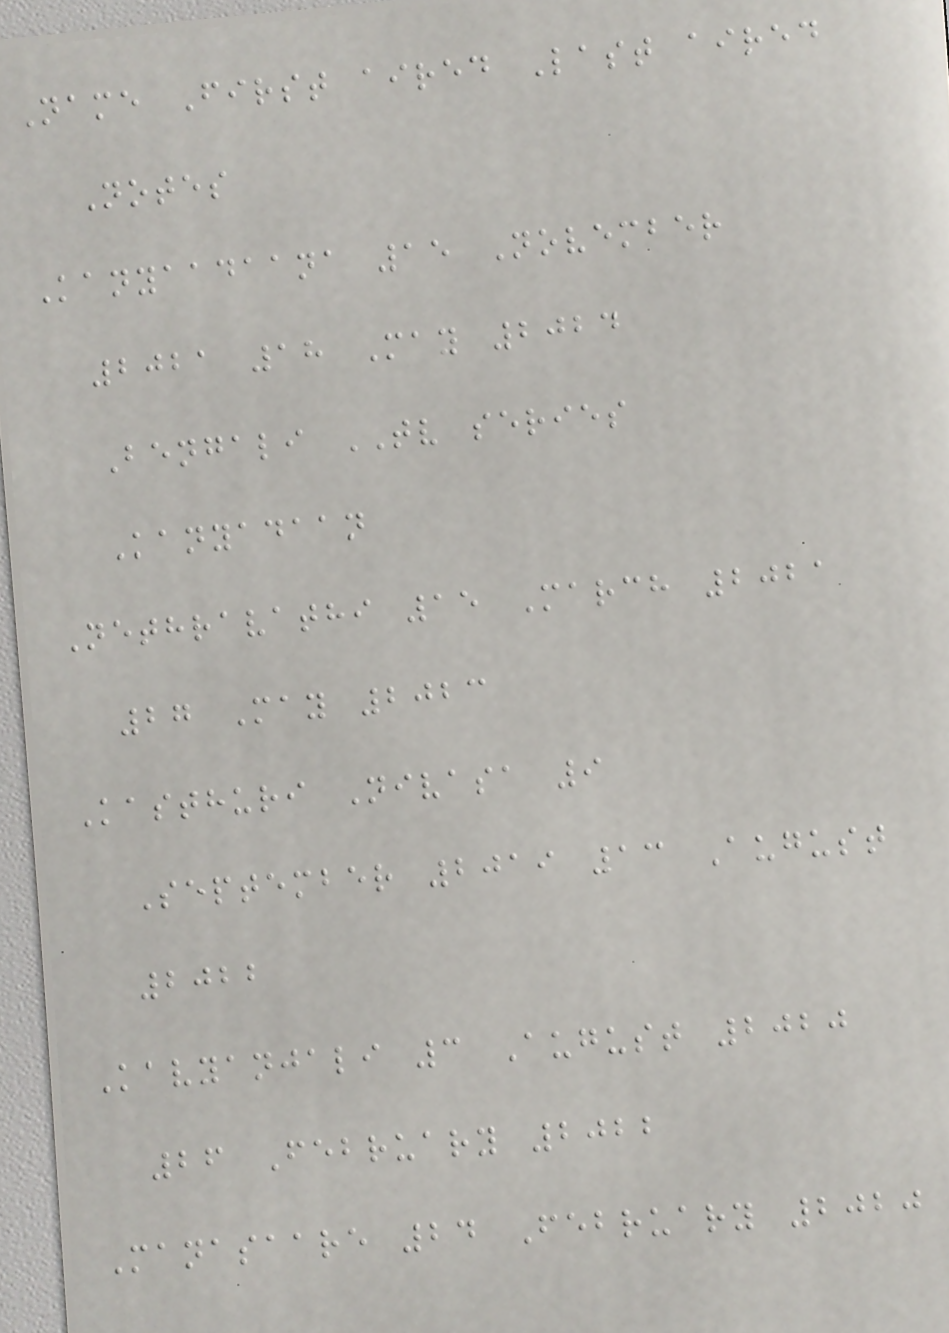Name First aired Last aired
Notes
Kanyaadaana 15 November
2021 18 May 2024
Bengali TV series
Kanyadaan
Nethravathi 15 March 2021
27 May 2023
Kasthuri Nivasa 9
September 2019 13 August
2022
Kavyanjali 3 August 2020
26 February 2022
Manasaare 24 February 2020
